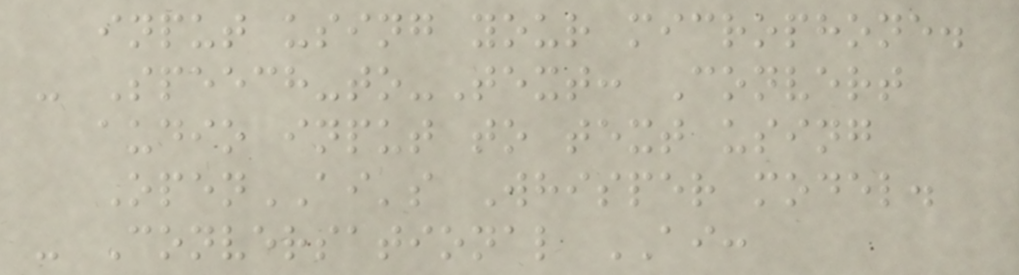input using your microphone.
- Speech-to-Text: Convert
audio input to text using
OpenAI's Whisper model.
- Conversational AI:
